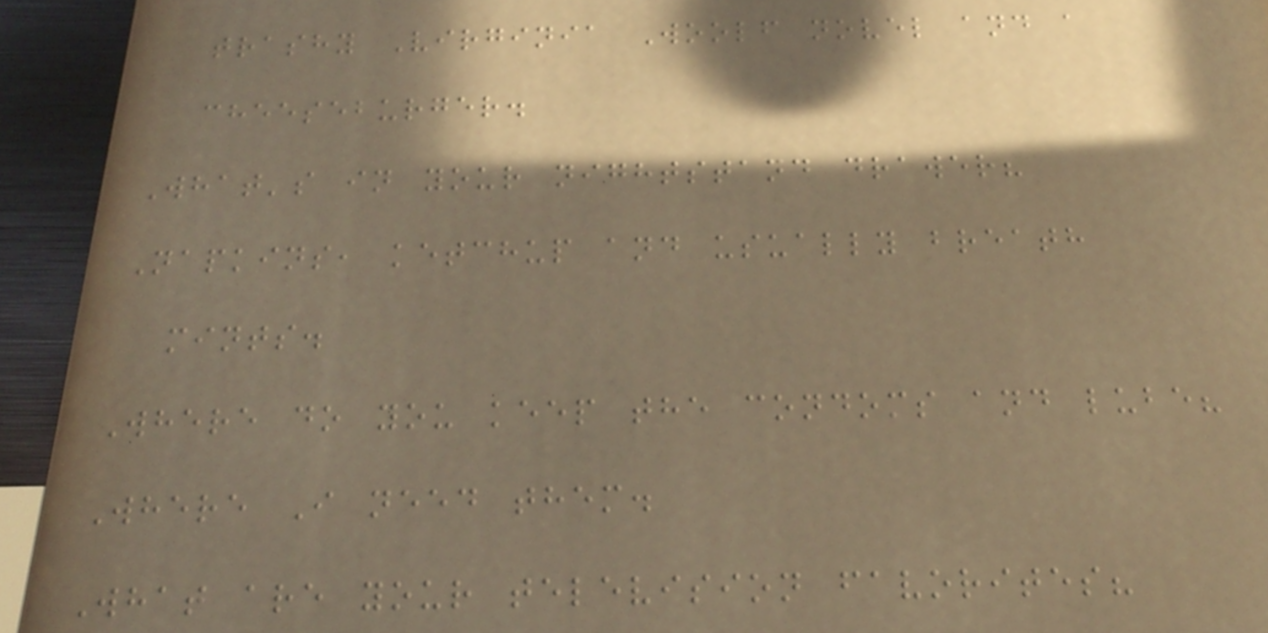trashy Virginia Woolf novel and a
cheeseburger.
What's in your nightstand drawer?
Napkins, ketchup and usually breath
mints.
Where do you keep the condoms and lube?
Where I need them.
What are your television favorites?
